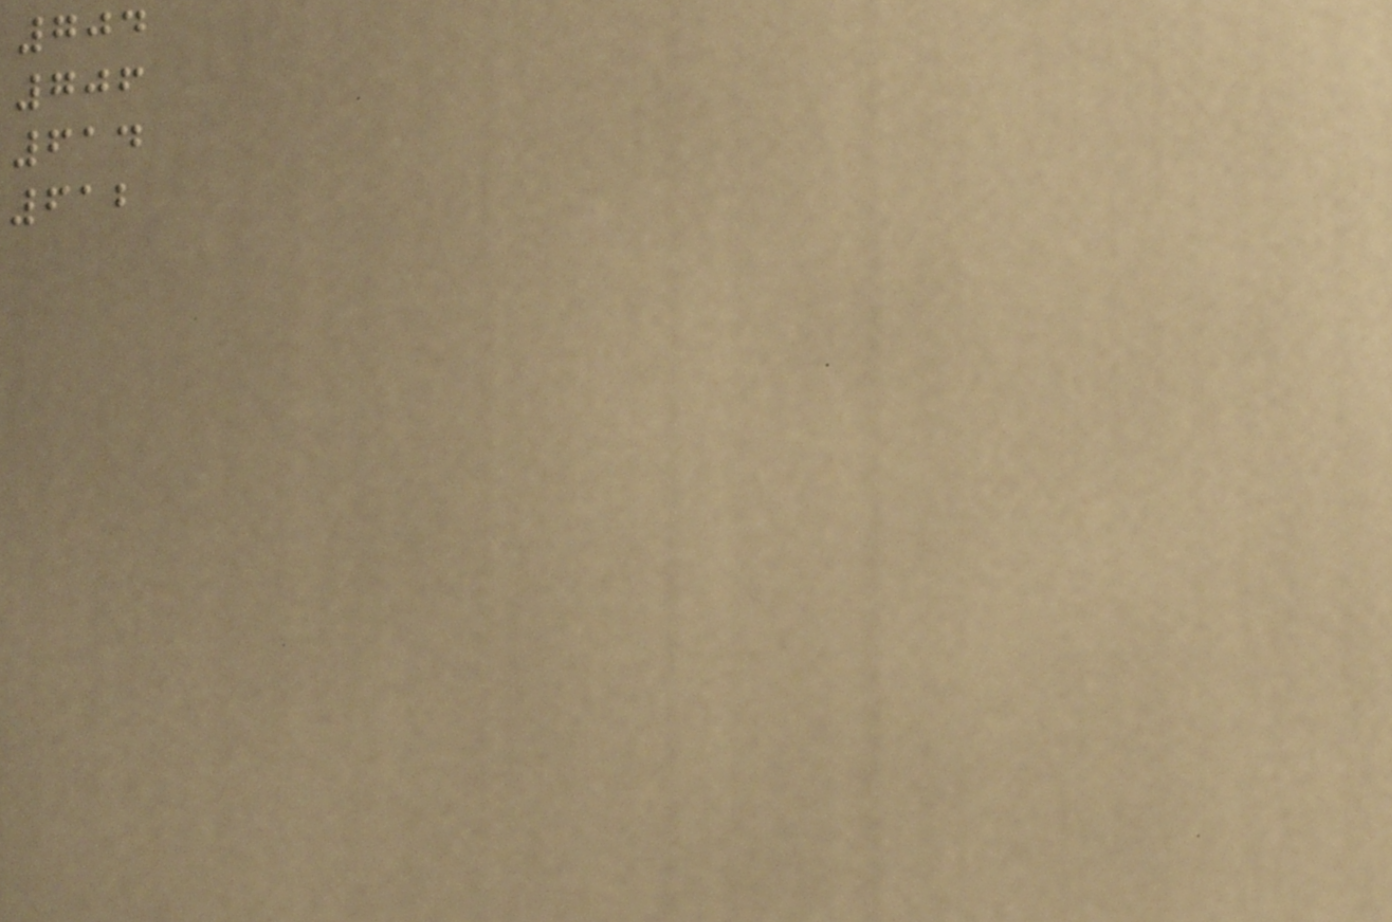704
706
614
612
